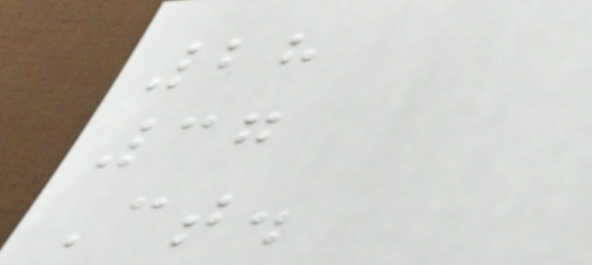28
37
Ct.
